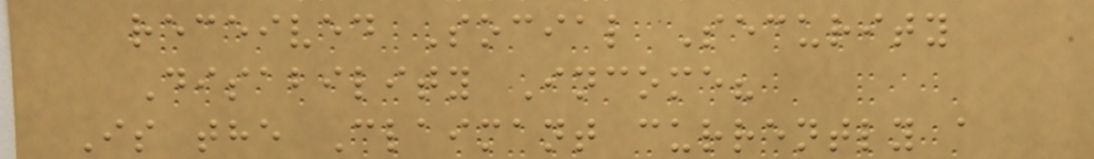received Social Security
Disability Income?
Is the Claimant currently a
